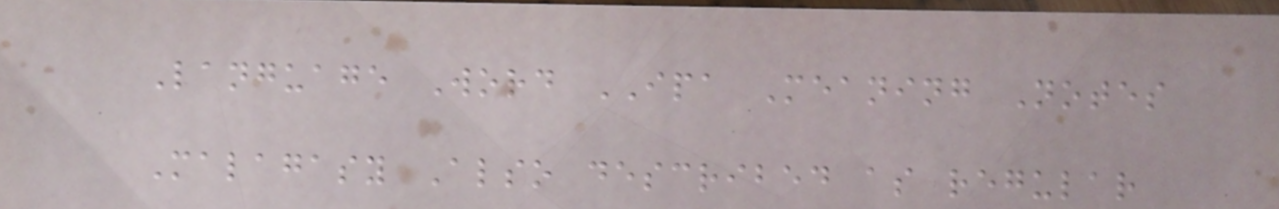Language Word IPA Meaning Notes
Malagasy Also described as regular
